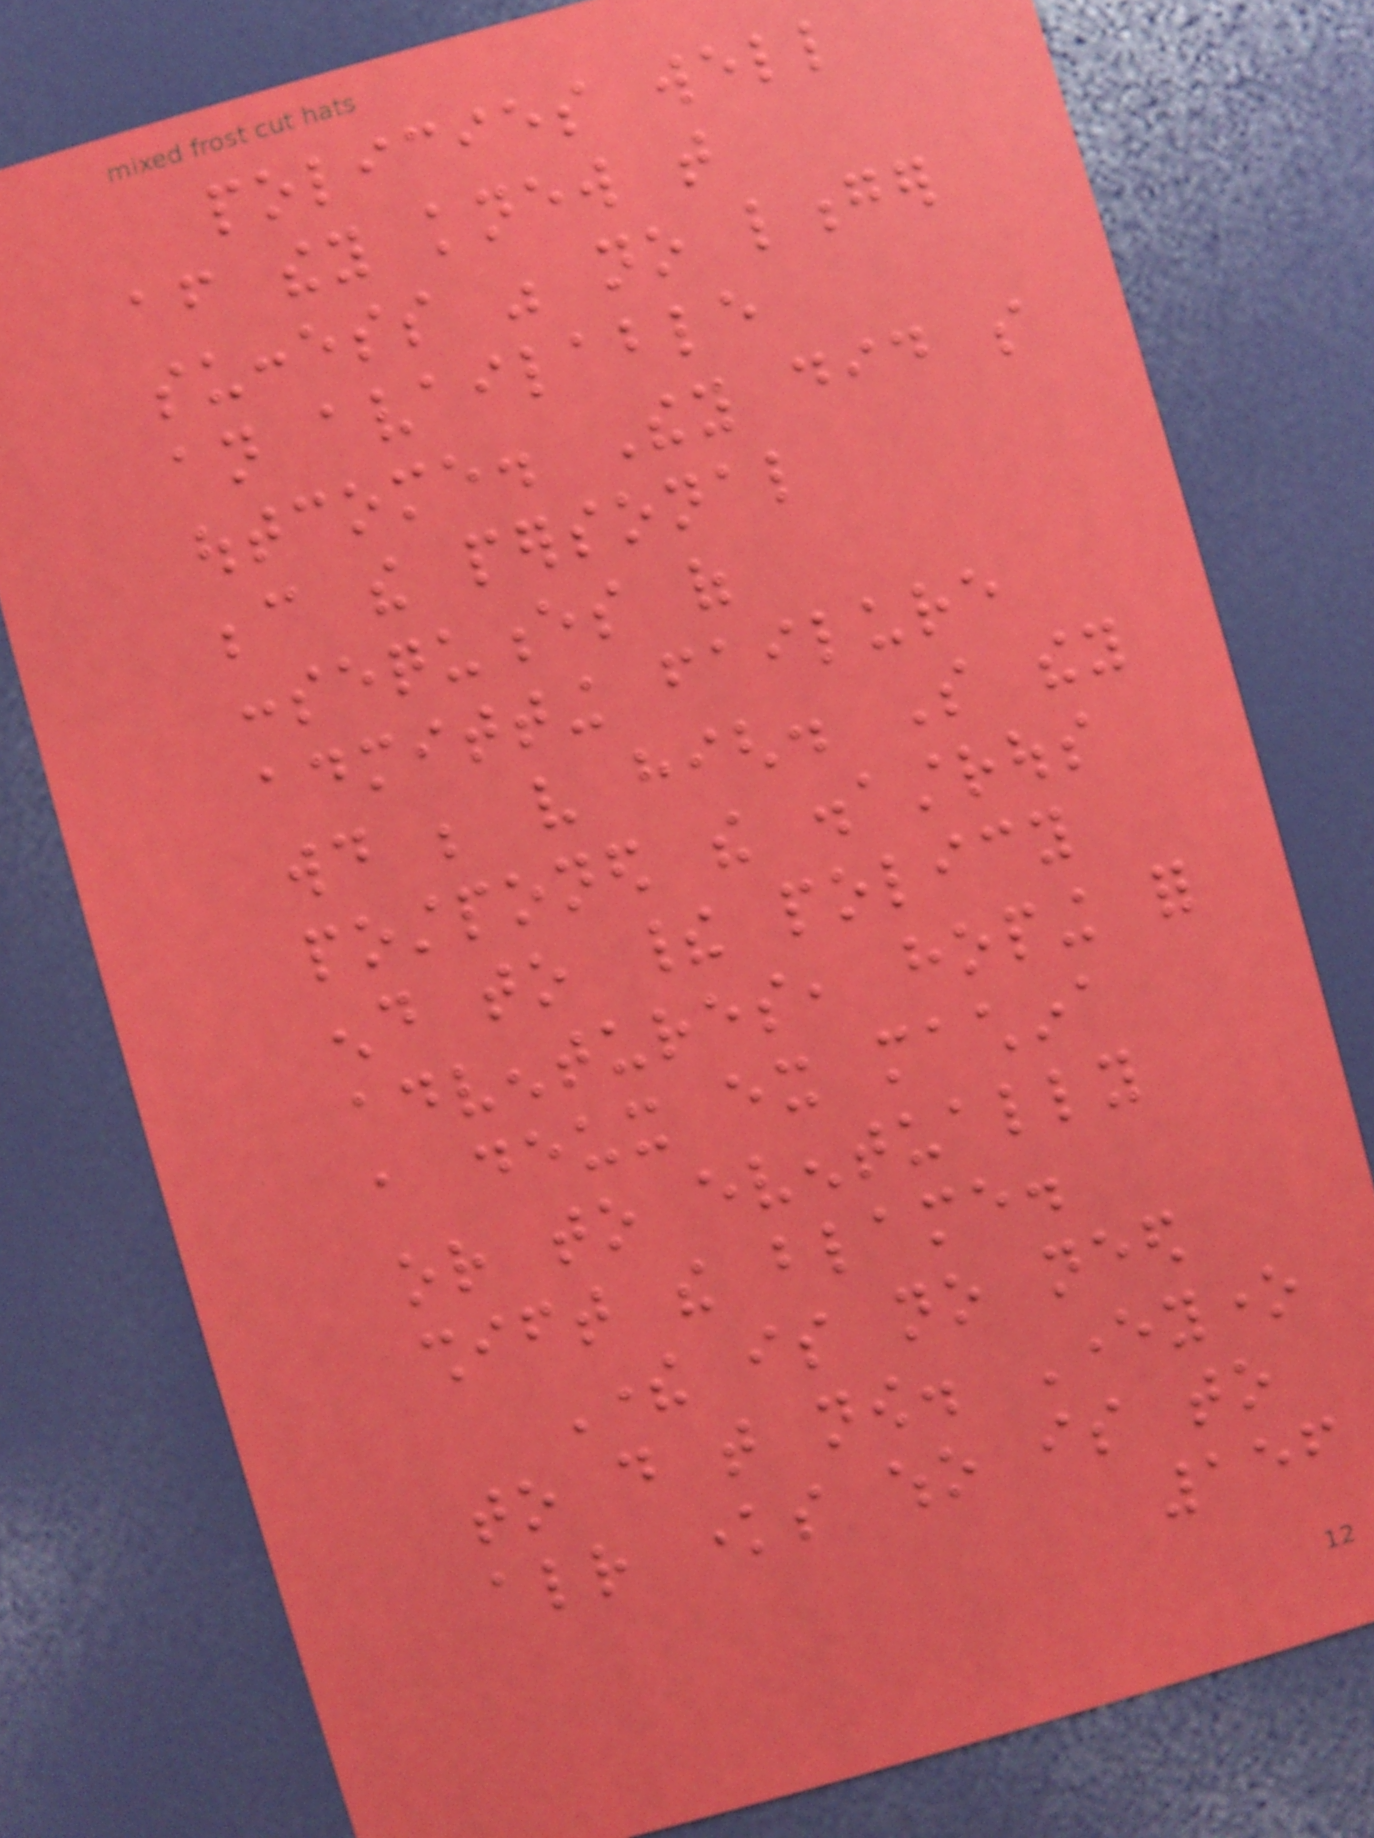policies well
after they knew that
success was no longer
an available
outcome. They did so
because the personal
consequences of
admitting failure
would be very high. So they
postponed the disastrous
end to their policy
adventures, hoping for
a deux ex machina
or to eventually
shift the blame.
There is no need
to do that now. Everyone
already knows who is to
156
